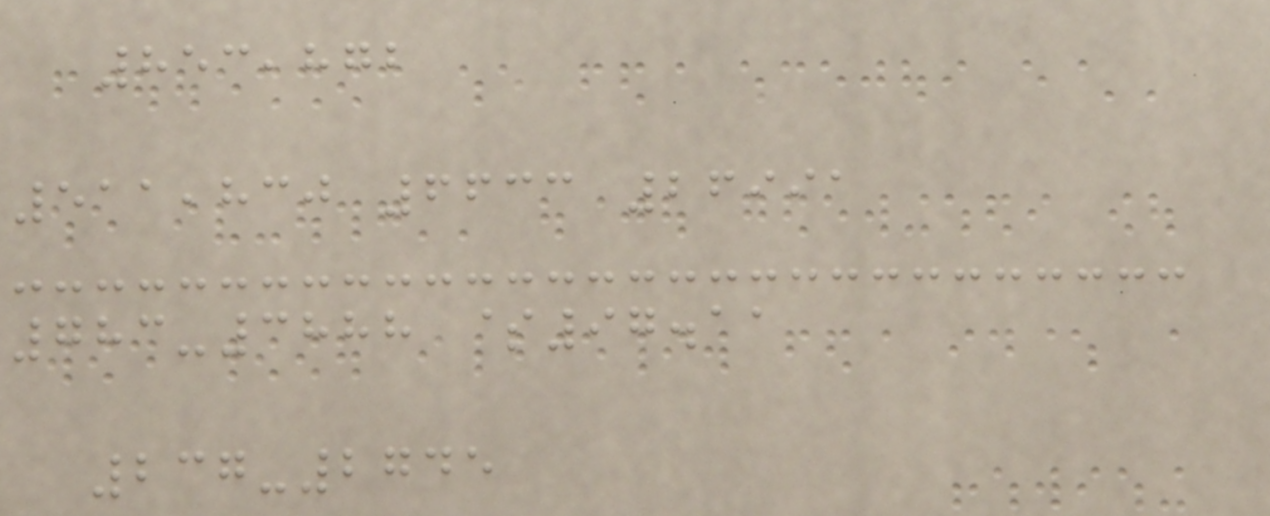853,872
511,830 6633 26991
783-3888 $97.11
237-2745
